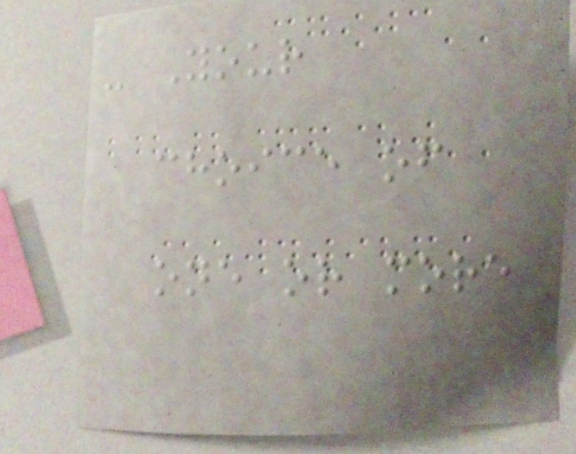- Your
choice of
one or more
